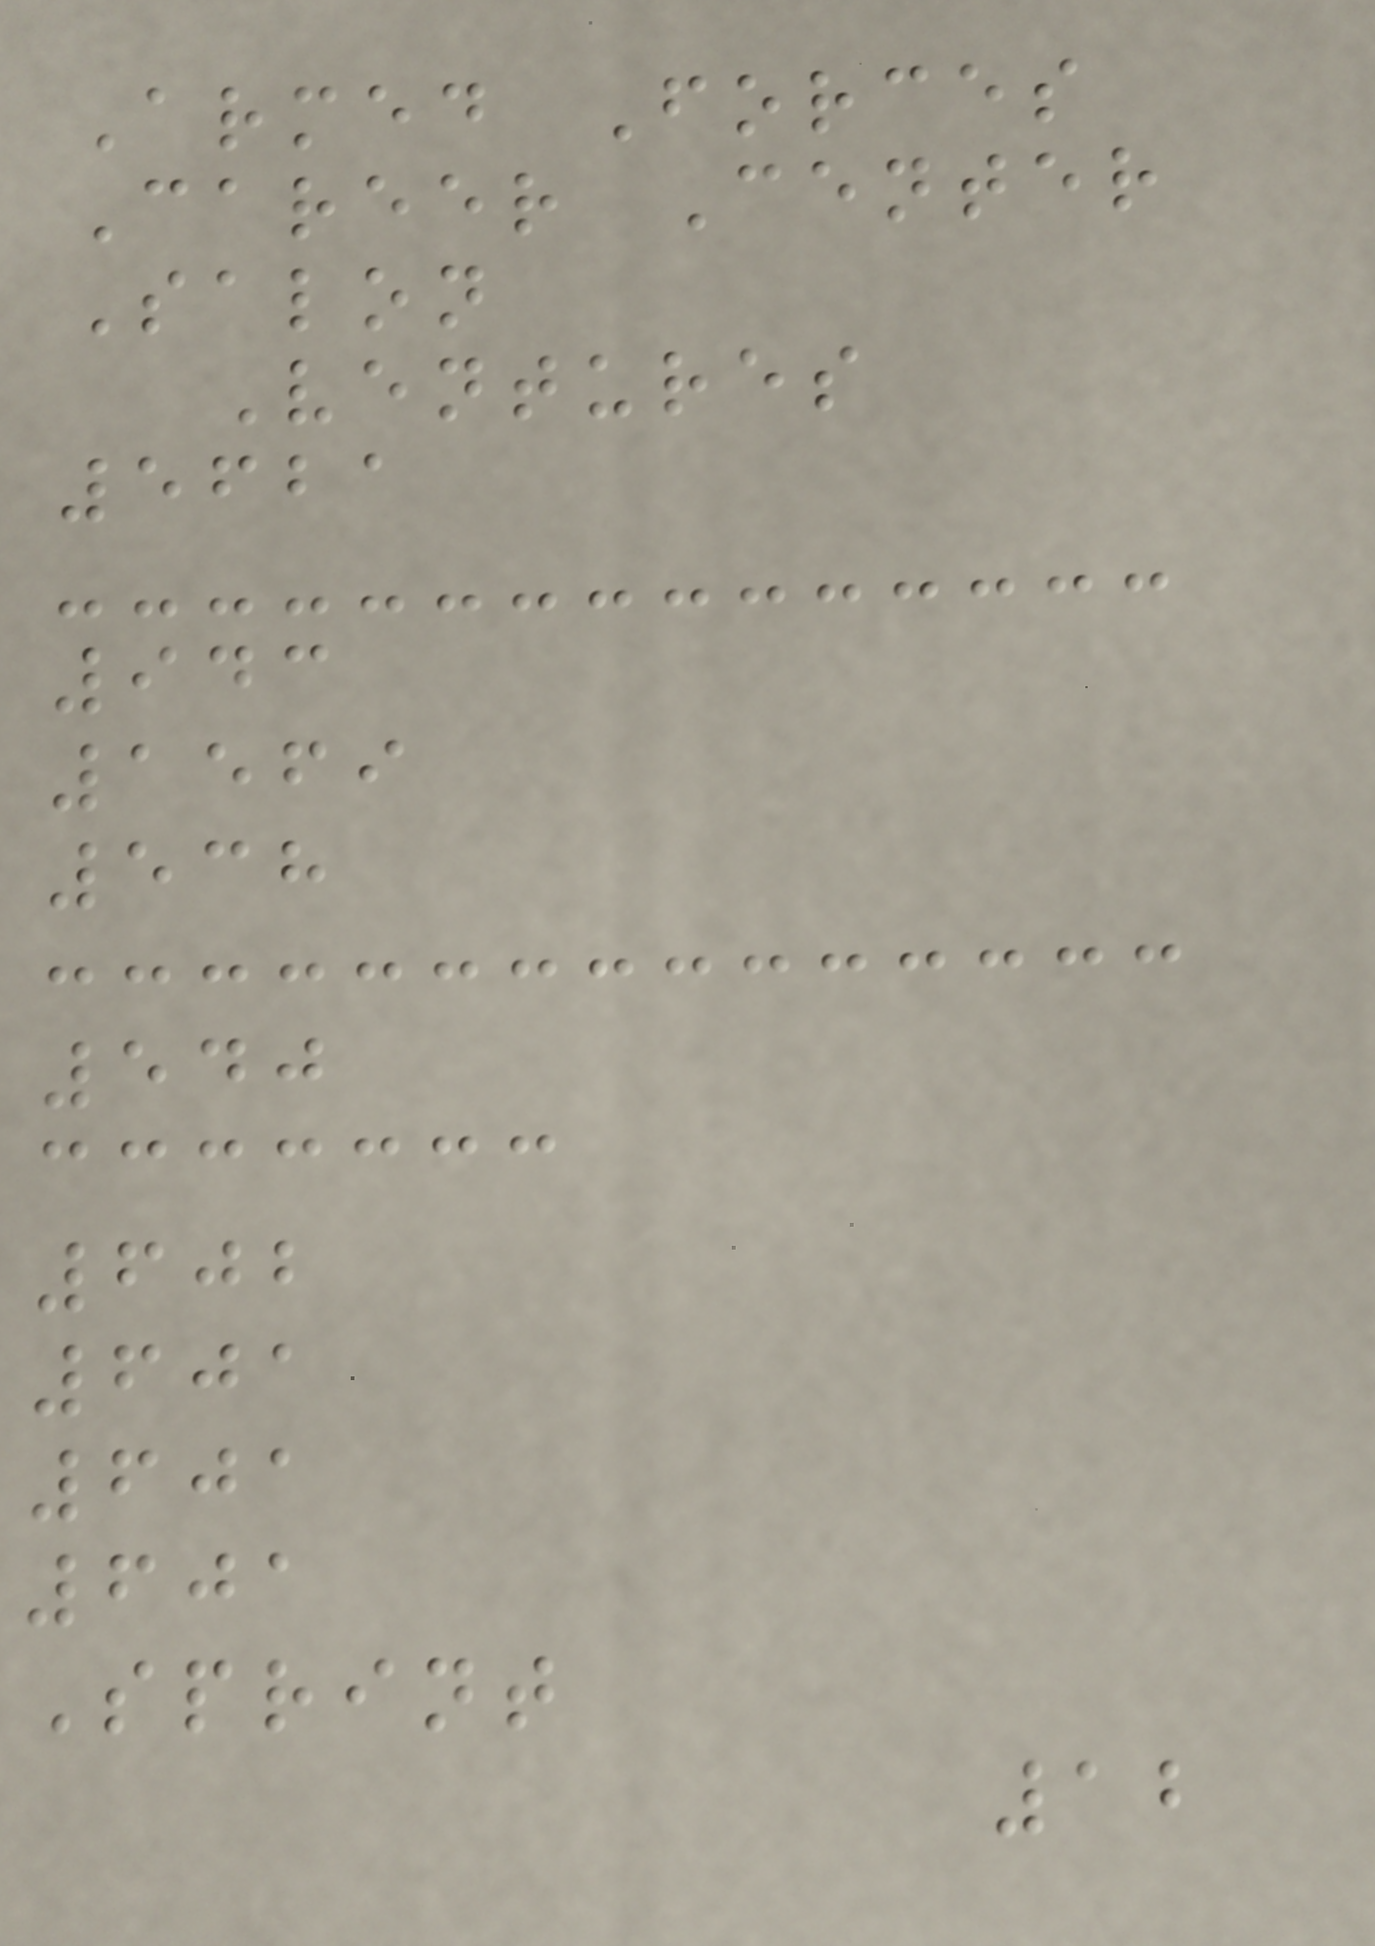Armed Forces
Career Center
Salon
Ventures
5621
943
1569
538
540
602
601
601
601
Sprint
12
